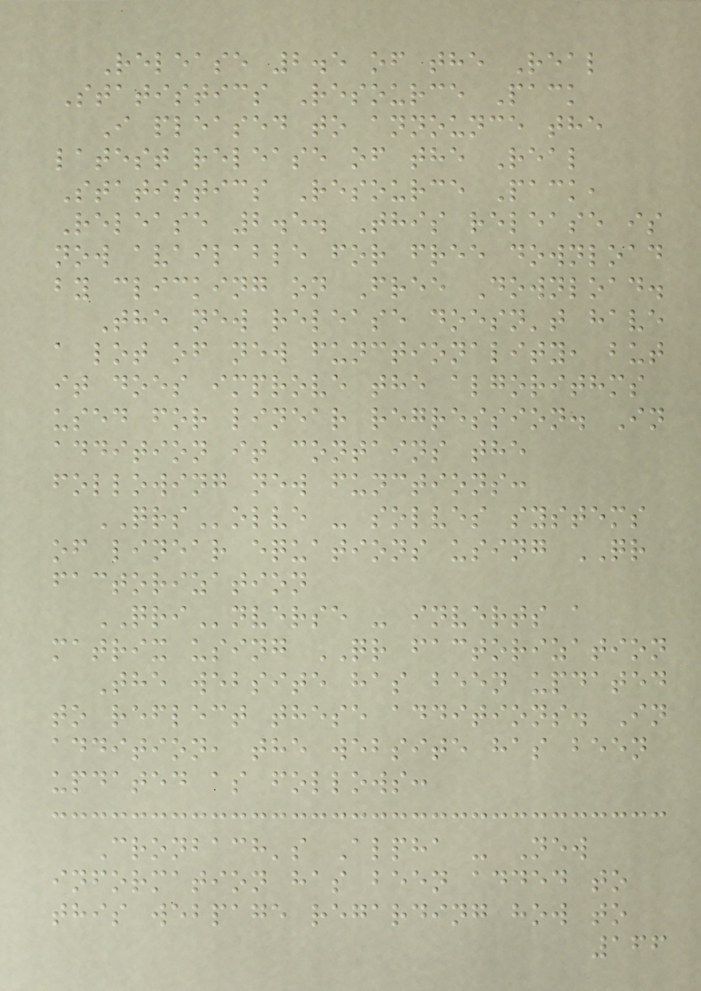Release 2.5 of the Real
Statistics Resource Pack
I pleased to announce the
latest release of the Real
Statistics Resource Pack,
Release 2.5. This release is
now available for free download
by clicking on Free Download.
The new release doesn't have
a lot of new functionality, but
it does improve the algorithms
used for linear regression. In
addition it contains the
following new functions:
QRSolve - solves systems
of linear equations using QR
factorization
QRInverse - inverts a
matrix using QR factorization
The website has been updated
to reflect these additions. In
addition, the website has been
updated as follows:
Cronbach's Alpha - New
information has been added to
this webpage regarding how to
166
